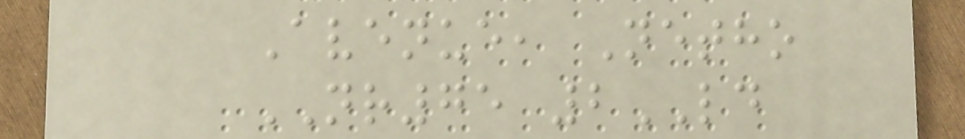Avenue, Netho
NR75 2LD
